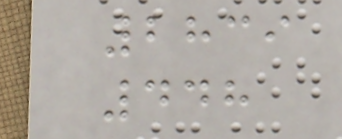2839
448
